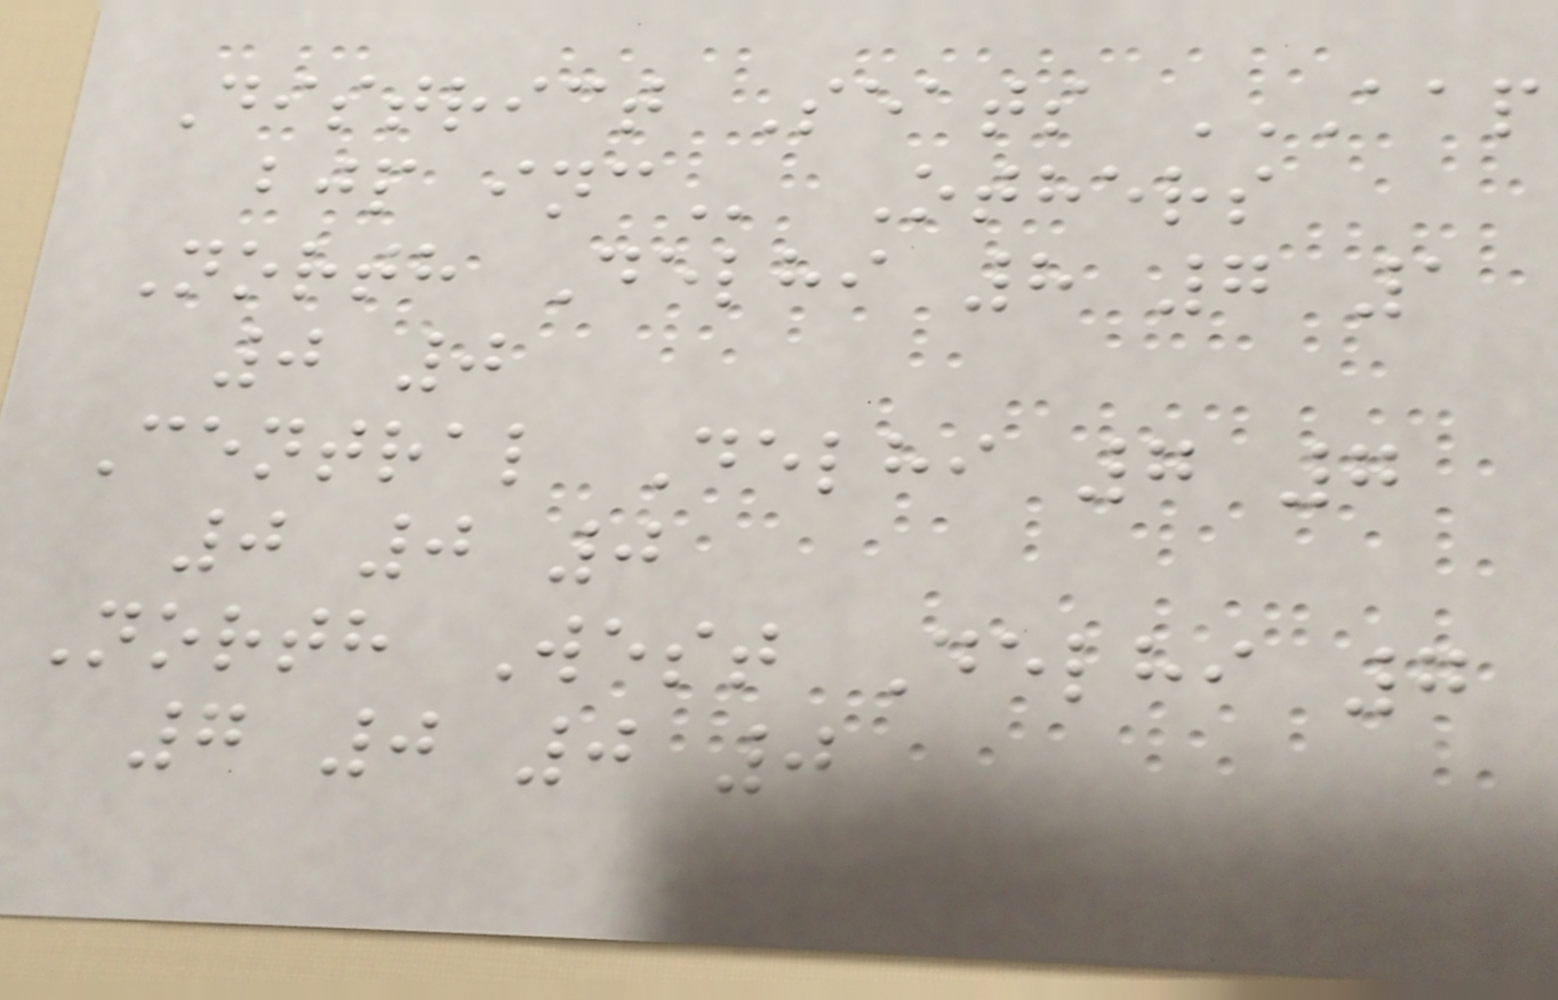District Seats AAP
BJP INC Others
North Delhi 8 7 1
0 0
Central Delhi 7 7
0 0 0
North West Delhi 7
7 0 0 0
